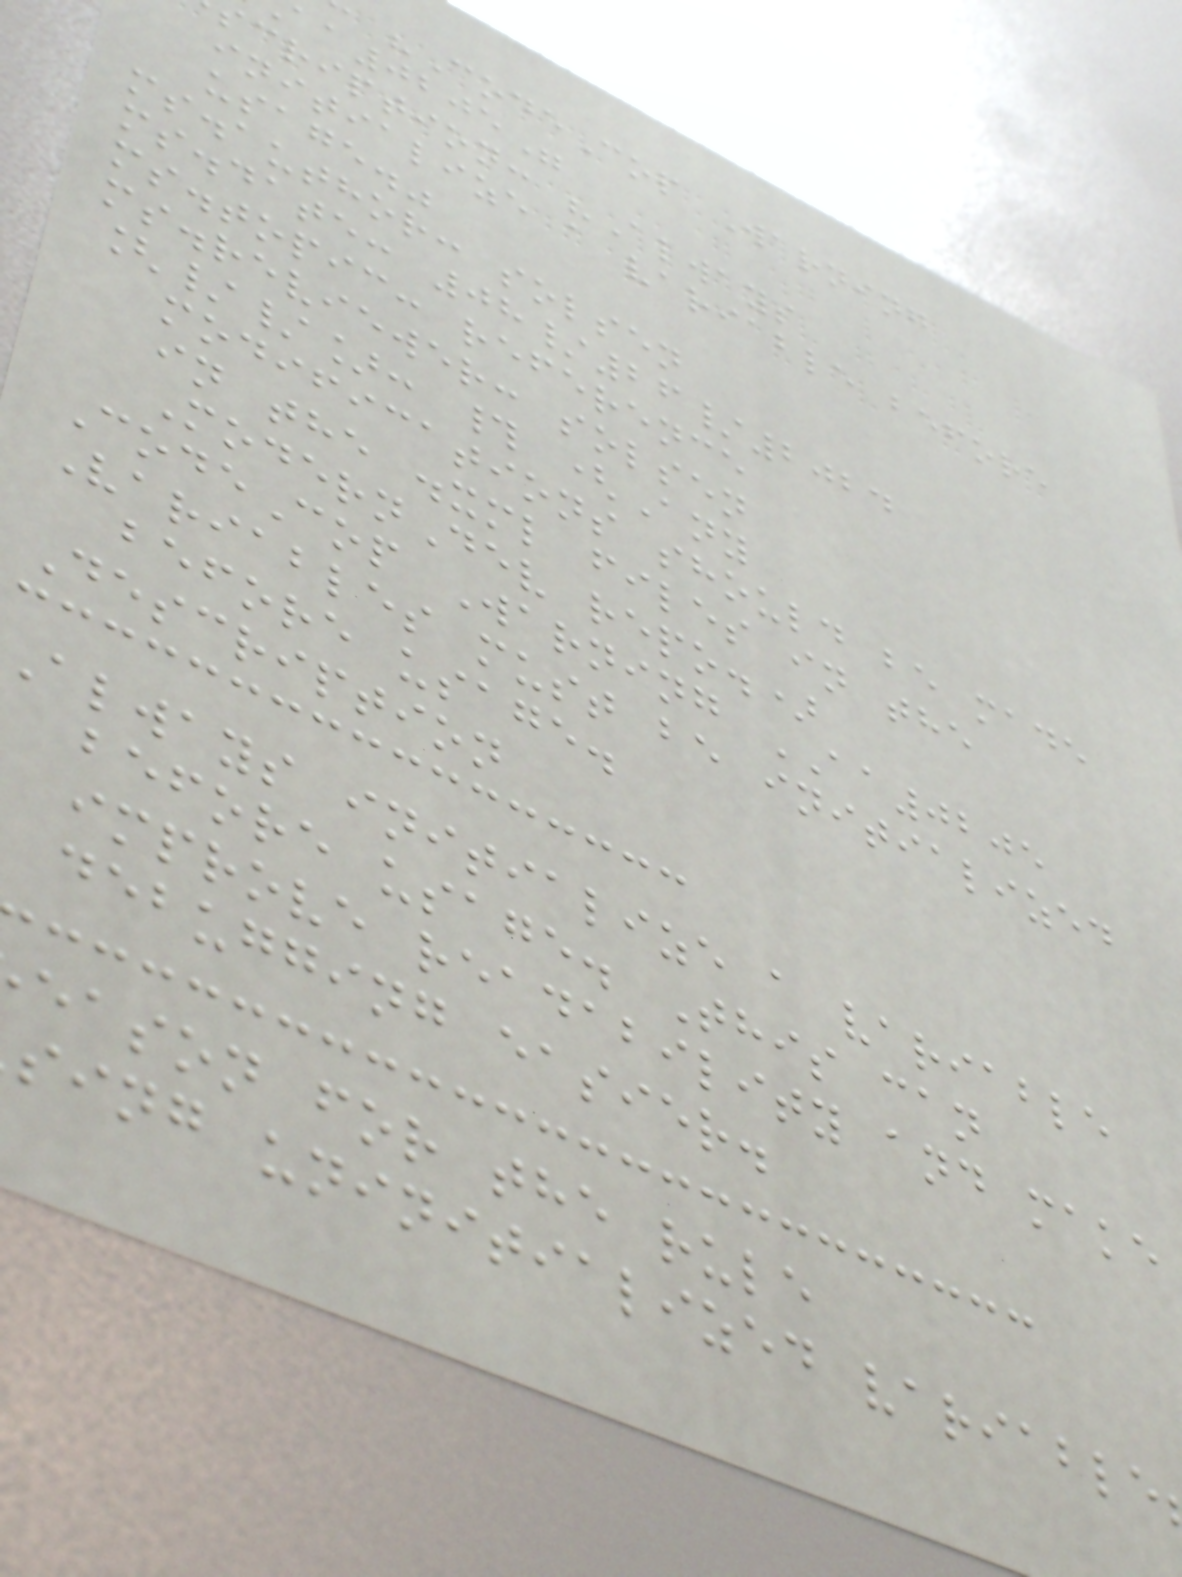"CodeCop Warning
aa0205"
scription: "Always
initialize a variable before
usage."
ms.author: solsen
ms.date: 08/26/2024
ms.topic: reference
ms.reviewer: solsen
[//]: # (Any
modifications should be made
in the .xml files in the
ModernDev repo.)
CodeCop Warning AA0205
Variables must be initialized
before usage.
Description
always initialize a variable
before usage. This can
improve readability and make
debugging easier.
eason for the rule
sing uninitialized variable
